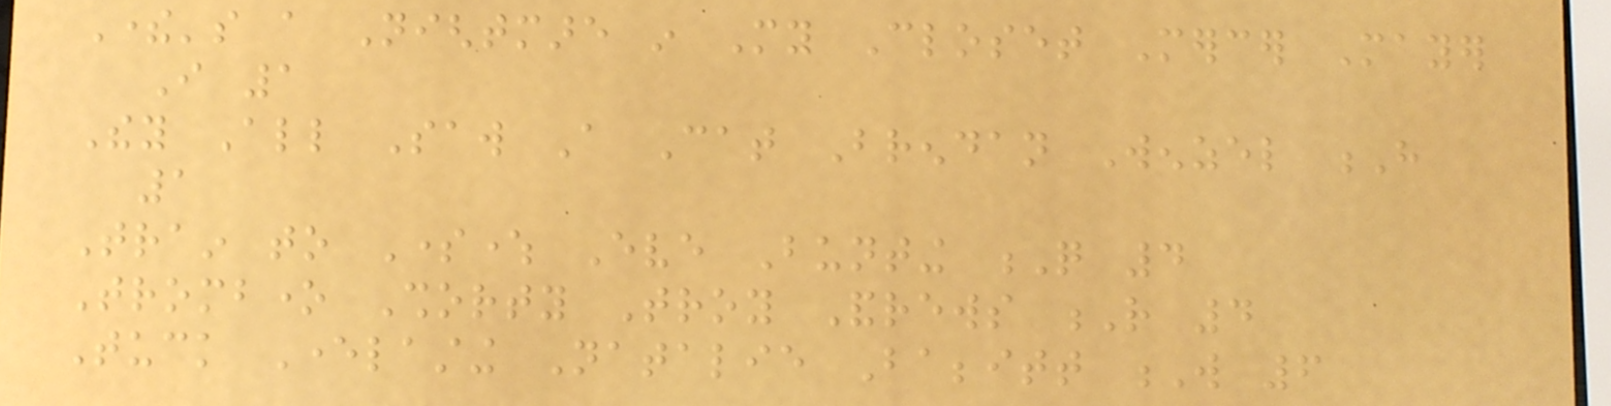There's a Nightmare in My Closet Mercer Mayer
I 1
They All Saw A Cat Brendan Wenzel H
1
Train to Somewhere Eve Bunting Q 4
Trombone Shorty Troy Andrews R 4
Tuck Everlasting Natalie Babbitt W 6
